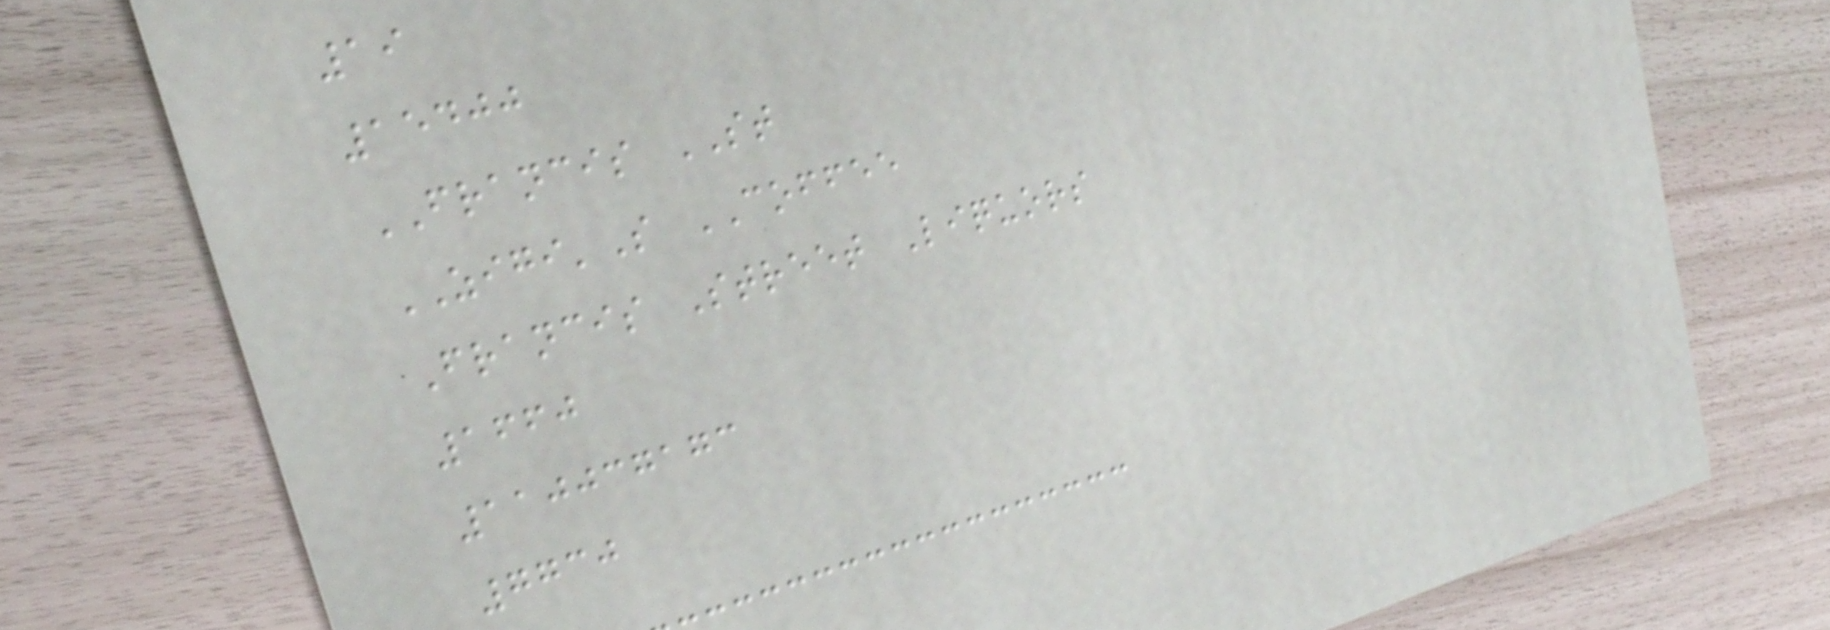19
15400
FRANCIS ST
ZIGI'S COFFEE
Francis Street Liquors
1660
110037173
7730
